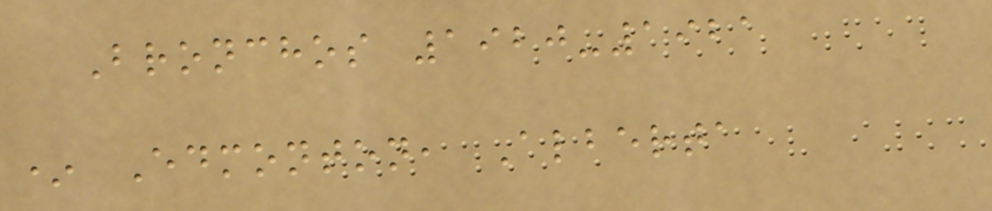Bronchos 1920-1921
* Edmonton, Alberta
